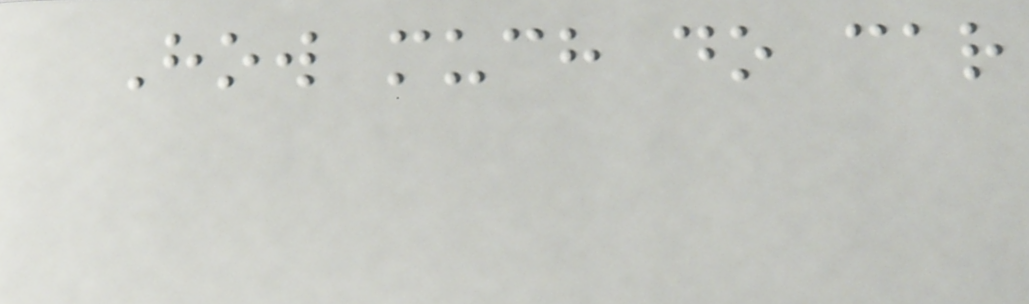How much do car
